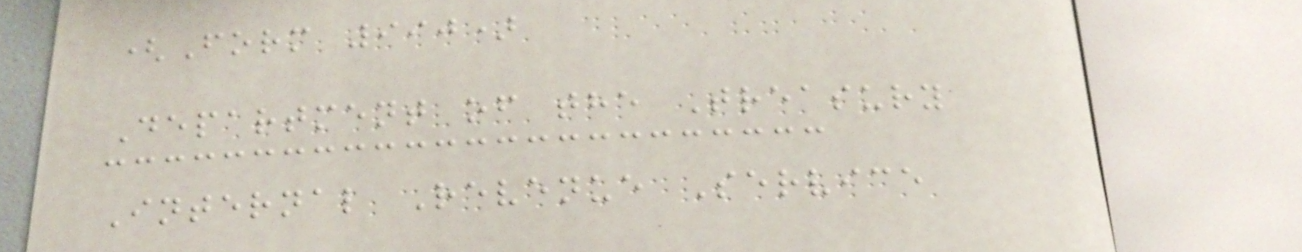(Form 990)
Department of the Treasury
Internal Revenue Service
